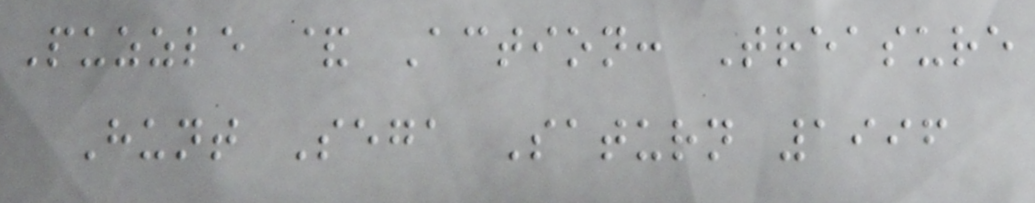Puzzle & Action: Treasure
Hunt Sega Saturn 1996
